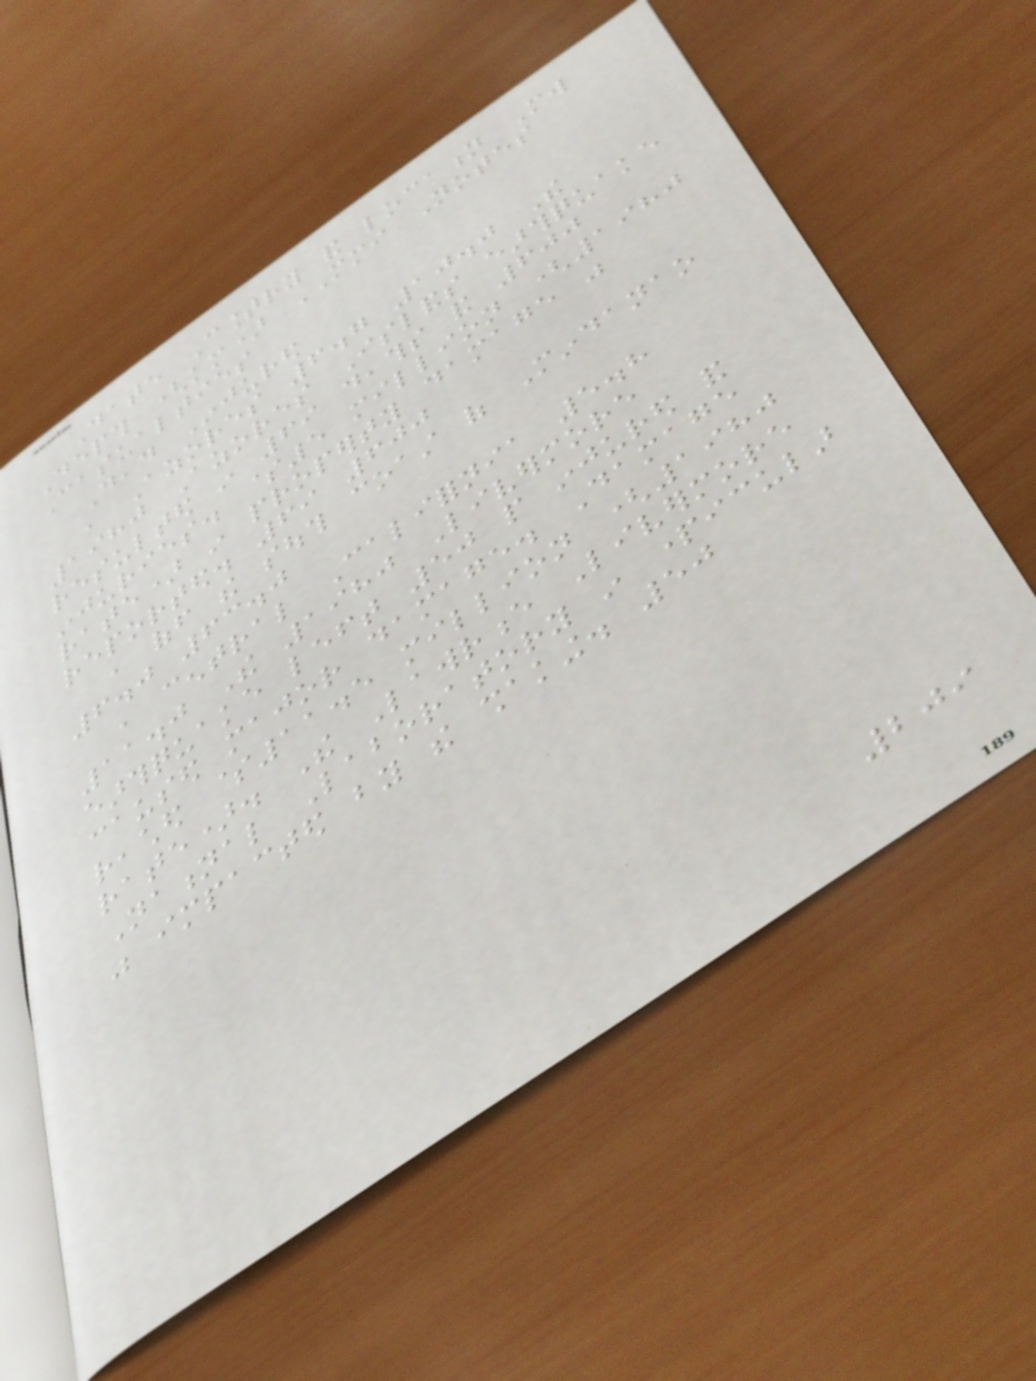Date Country and location Mw
Depth (km) MMI Notes
Casualties
Dead Injured
, Azores 6.7 10.0 The
1980 Azores Islands earthquake
resulted in 69 deaths and 600
injuries. $5 million (1980
rate) in property damage was
reported. 69 600
, off the south coast of Mindanao
6.0 63.0
, central California 5.8
11.0 The 1980 Livermore
earthquake left 50 people injured and
caused major damage. Damage
reached $11.5 million (1980
rate). The Lawrence Livermore
National Laboratory in particular
was impacted by the shaking. 50
209
